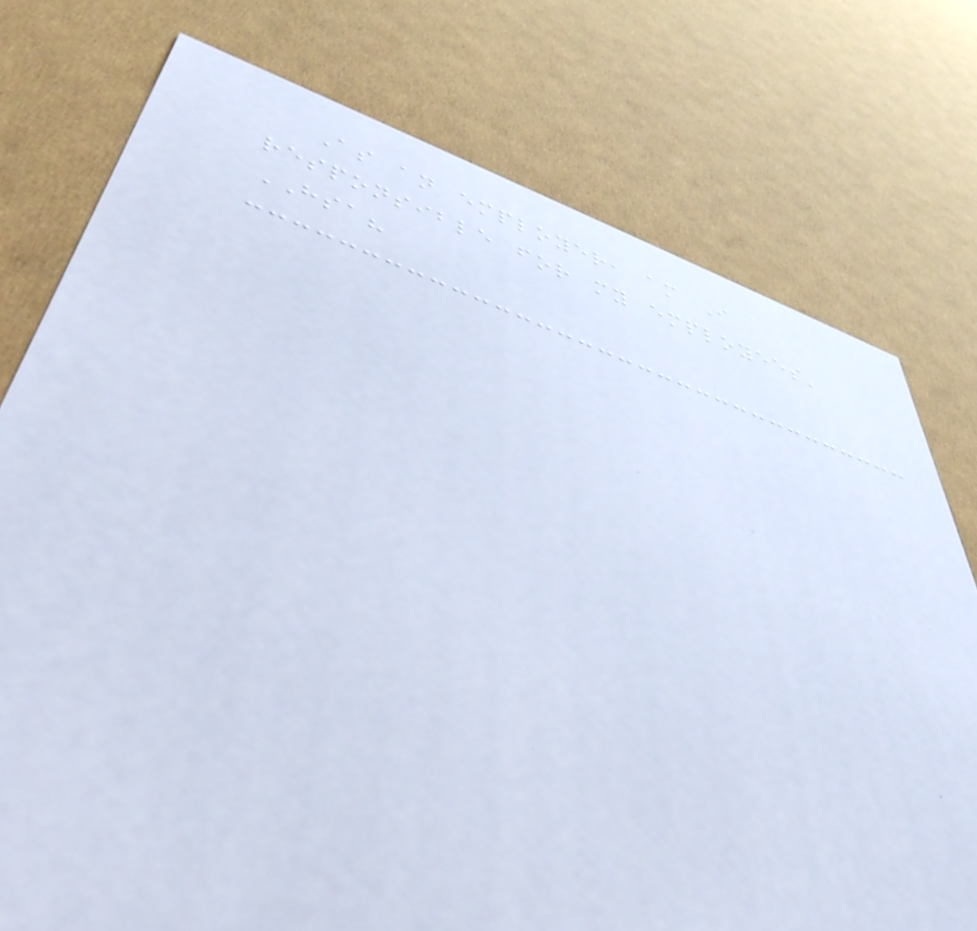As an employer, am I
responsible for my employees'
HSA?
